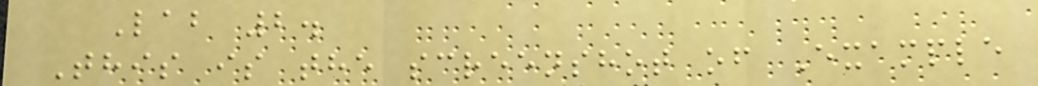Lab 2.
This is the screenshot of Example
